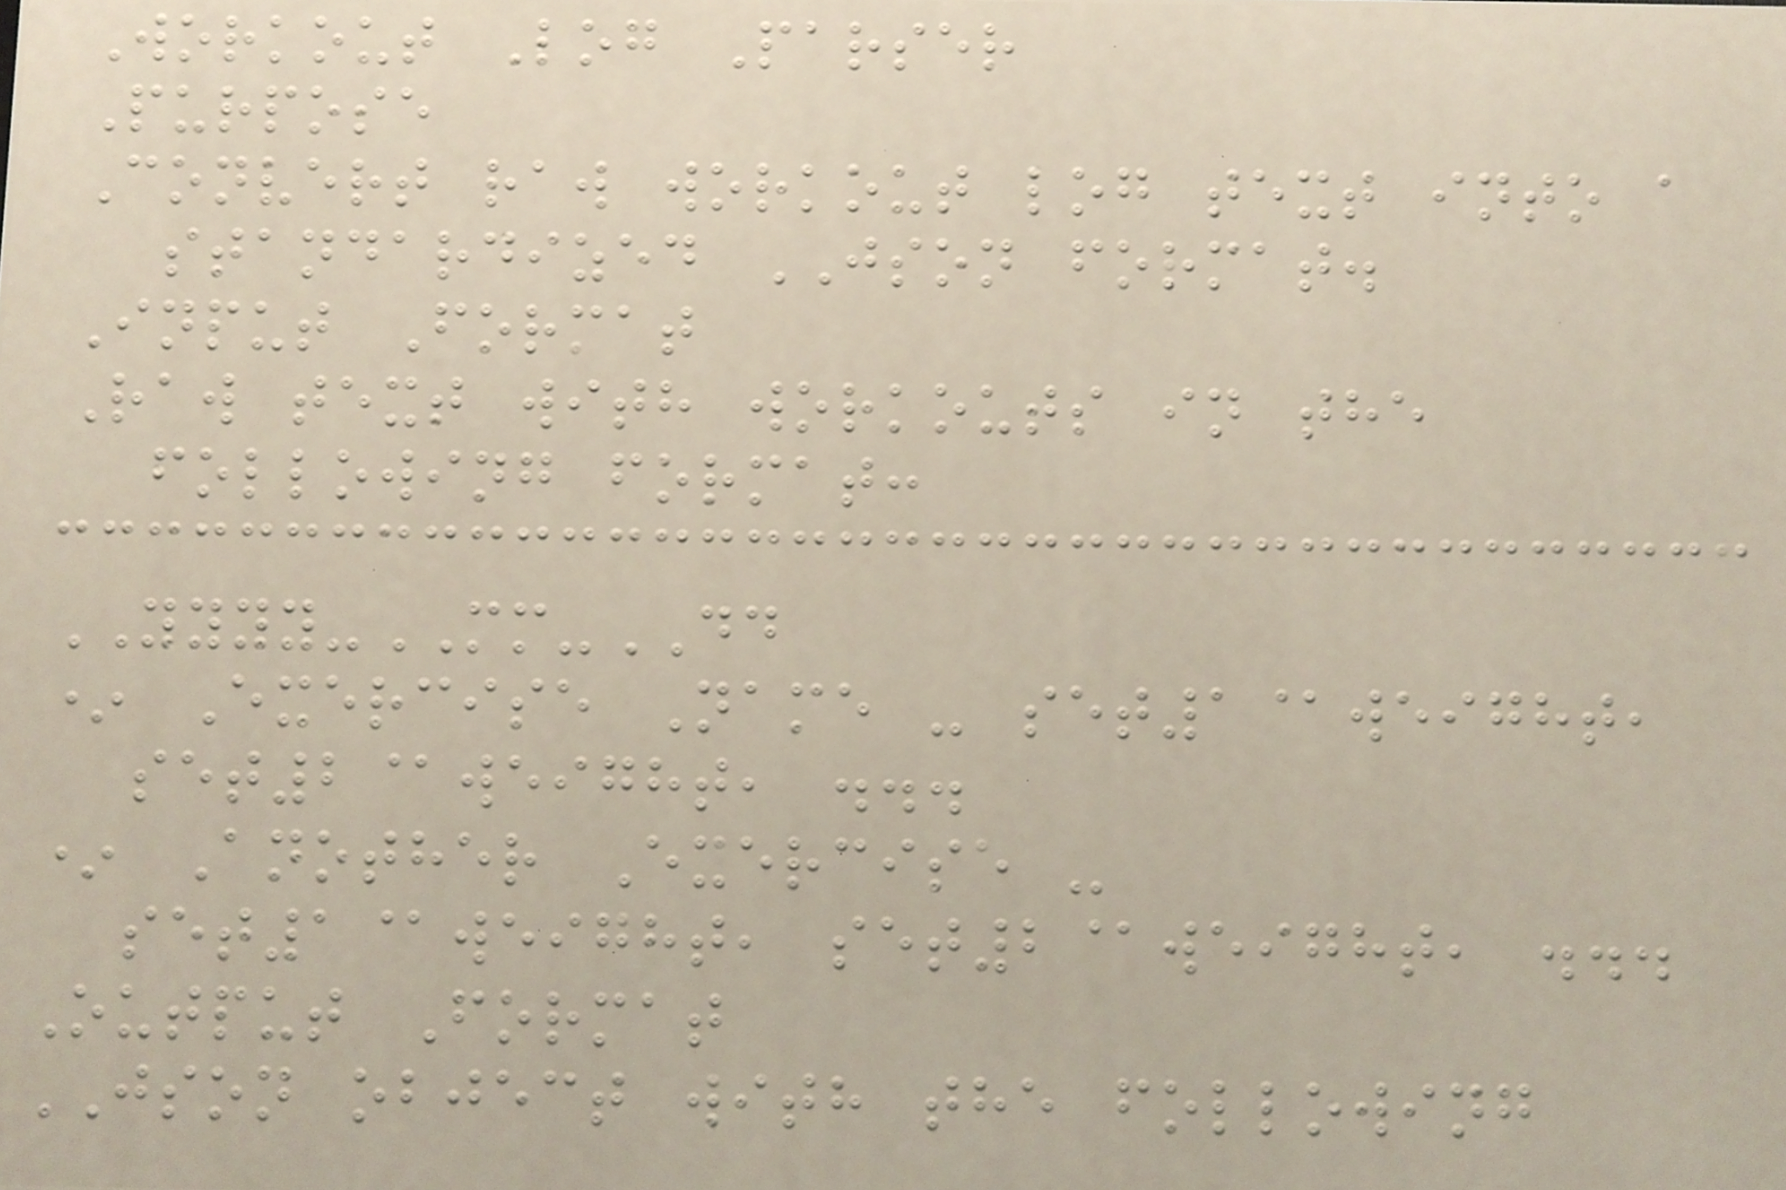Workout Log Parser
Purpose
Convert raw workout log text into a
standardized JSON format.
Input Format
Raw text with workouts in the
following format:
YYYY-MM-DD
* Exercise Name - set1@weight,
set2@weight, ...
* Another Exercise -
set1@weight, set2@weight, ...
Output Format
JSON object with the following
